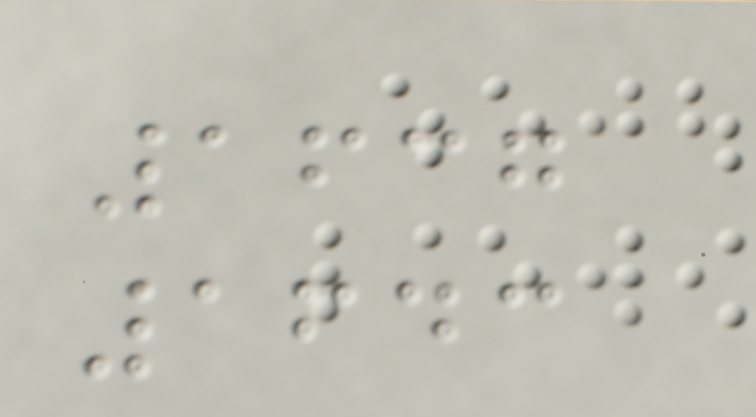1637
1643
